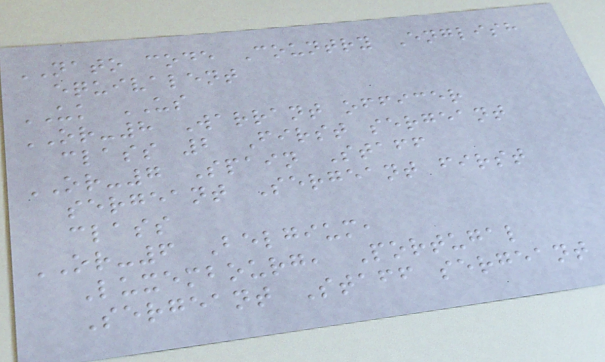NATO code Country English
equivalent
UK US
OR-8 Warrant officer
class 2 First sergeant
OR-7 Spain Staff
sergeant Sergeant first
class
OR-6 Belgium,
Luxembourg, Portugal
Sergeant Staff sergeant
